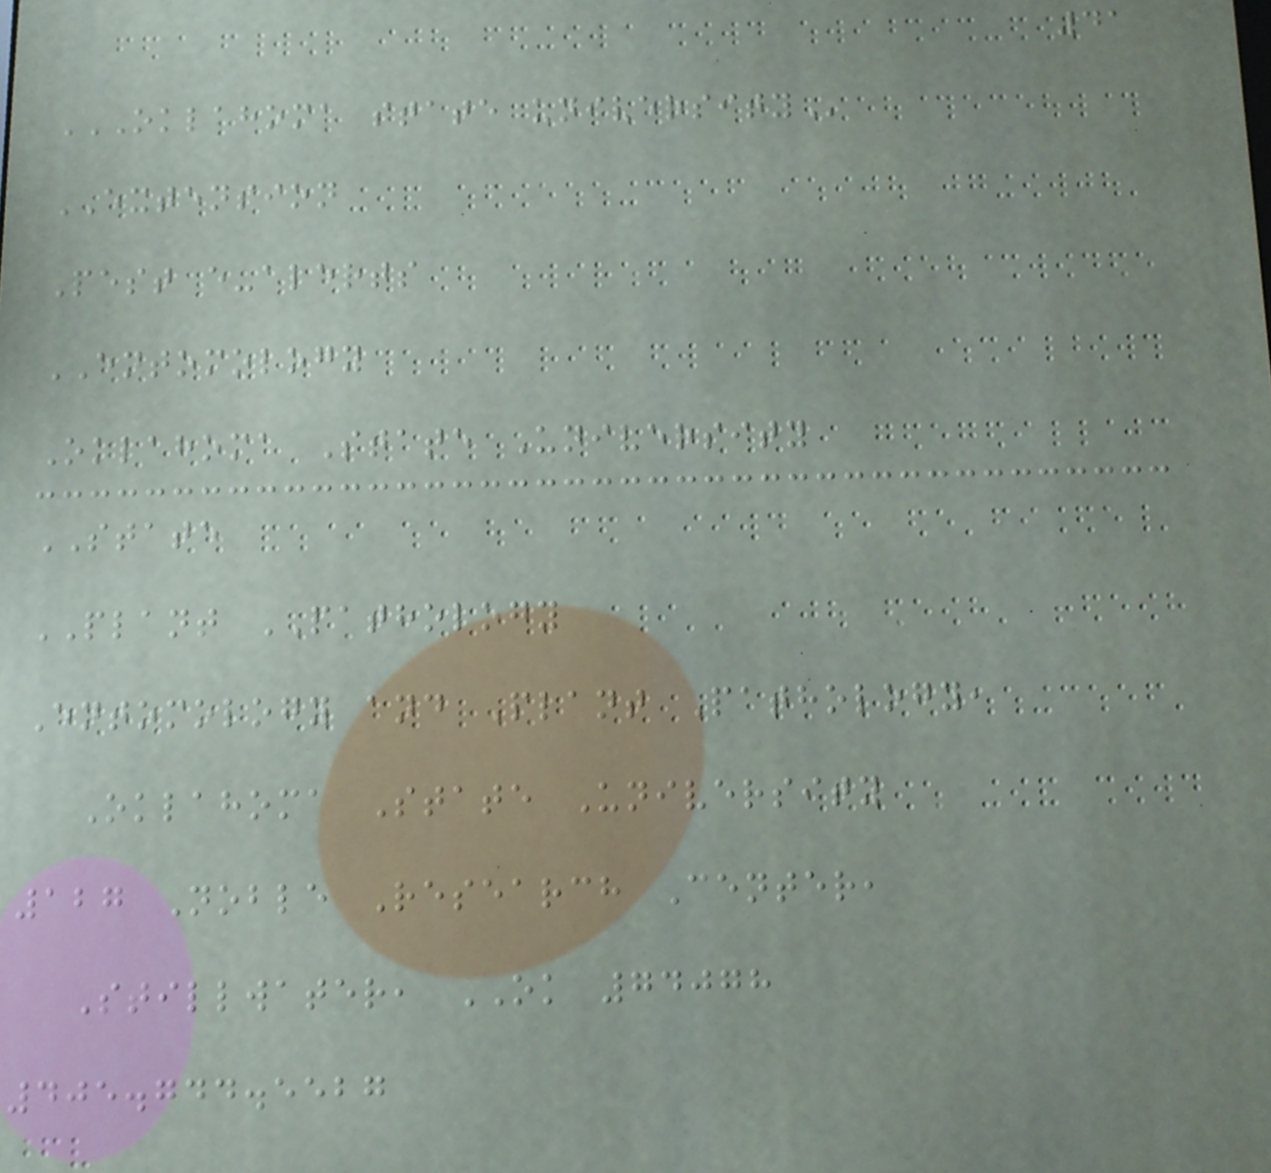41
OKLAHOMA STATE UNIVERSITY
EXTENSION
Pest e-alerts
ENTOMOLOGY
Oklahoma State University
STATE
PLANT PATHOLOGY
Entomology and Plant Pathology,
Oklahoma State University
127 Noble Research Center,
Stillwater, OK 74078
405.744.5527
